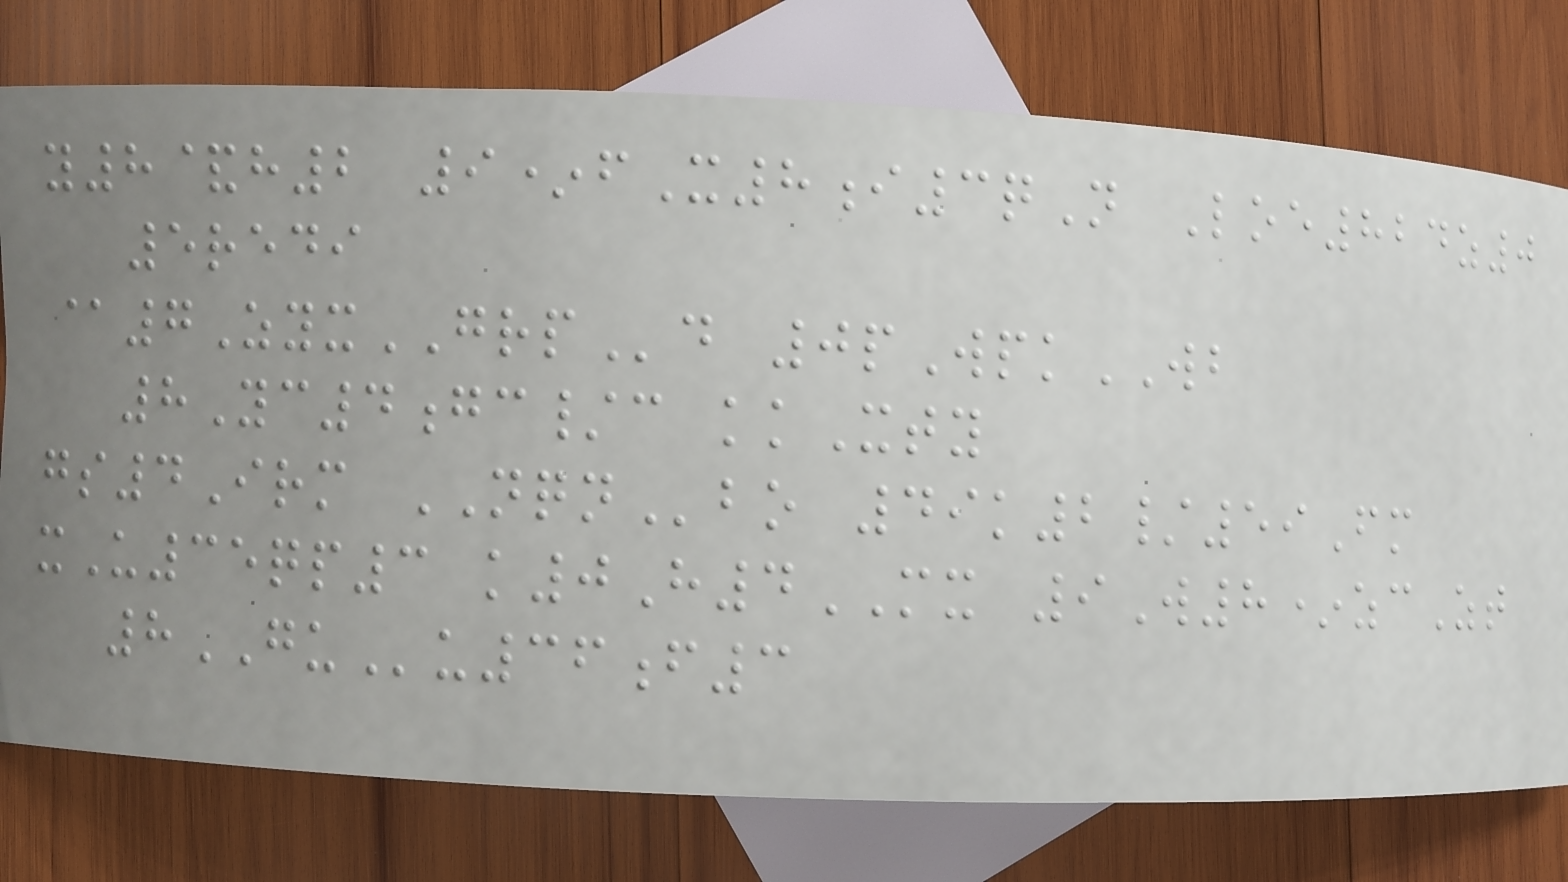y8&h2 9*fX8i3qN Loe824z0
5redi
@7ZyxGRPd 0pWpkWB
8Yc4gc/c kkXty
gs4Irm NQNbo 49k2/59Fm
xU35qp3 k0H4MX 9W8*zcZt
8GUu36f3
